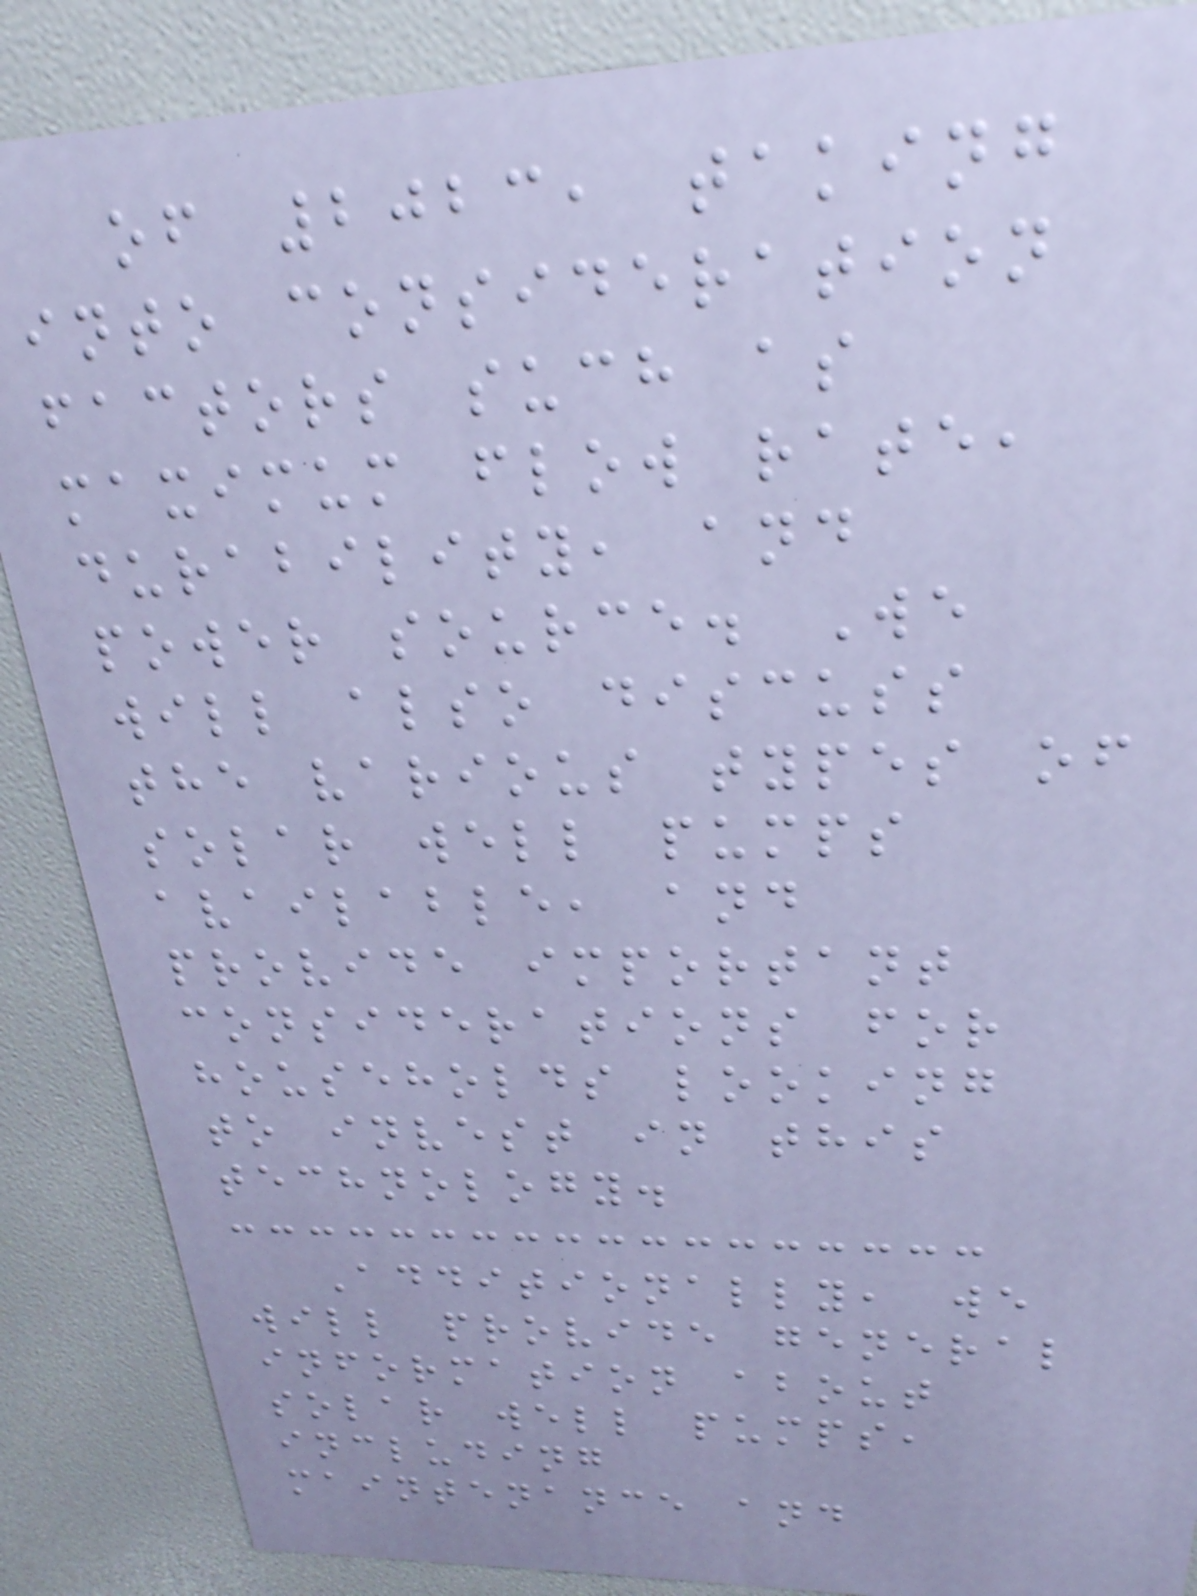of 2023, taking
into consideration
factors such as
maximum flow rate,
durability, and
power source. We
will also discuss
the various types of
solar well pumps
available, and
provide important
considerations for
households looking
to invest in this
technology.
Additionally, we
will provide general
information about
solar well pumps,
including
maintenance and
